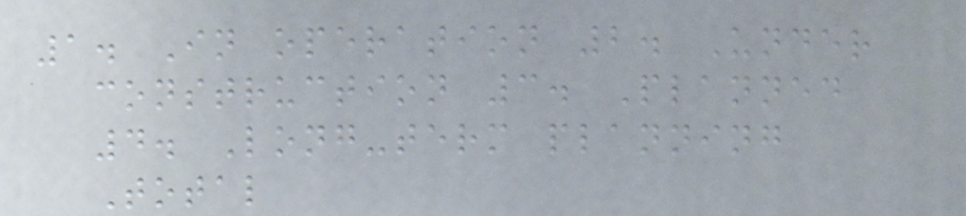1. In operation 2. Under
construction 3. Planned
4. Long-term planning
Total
